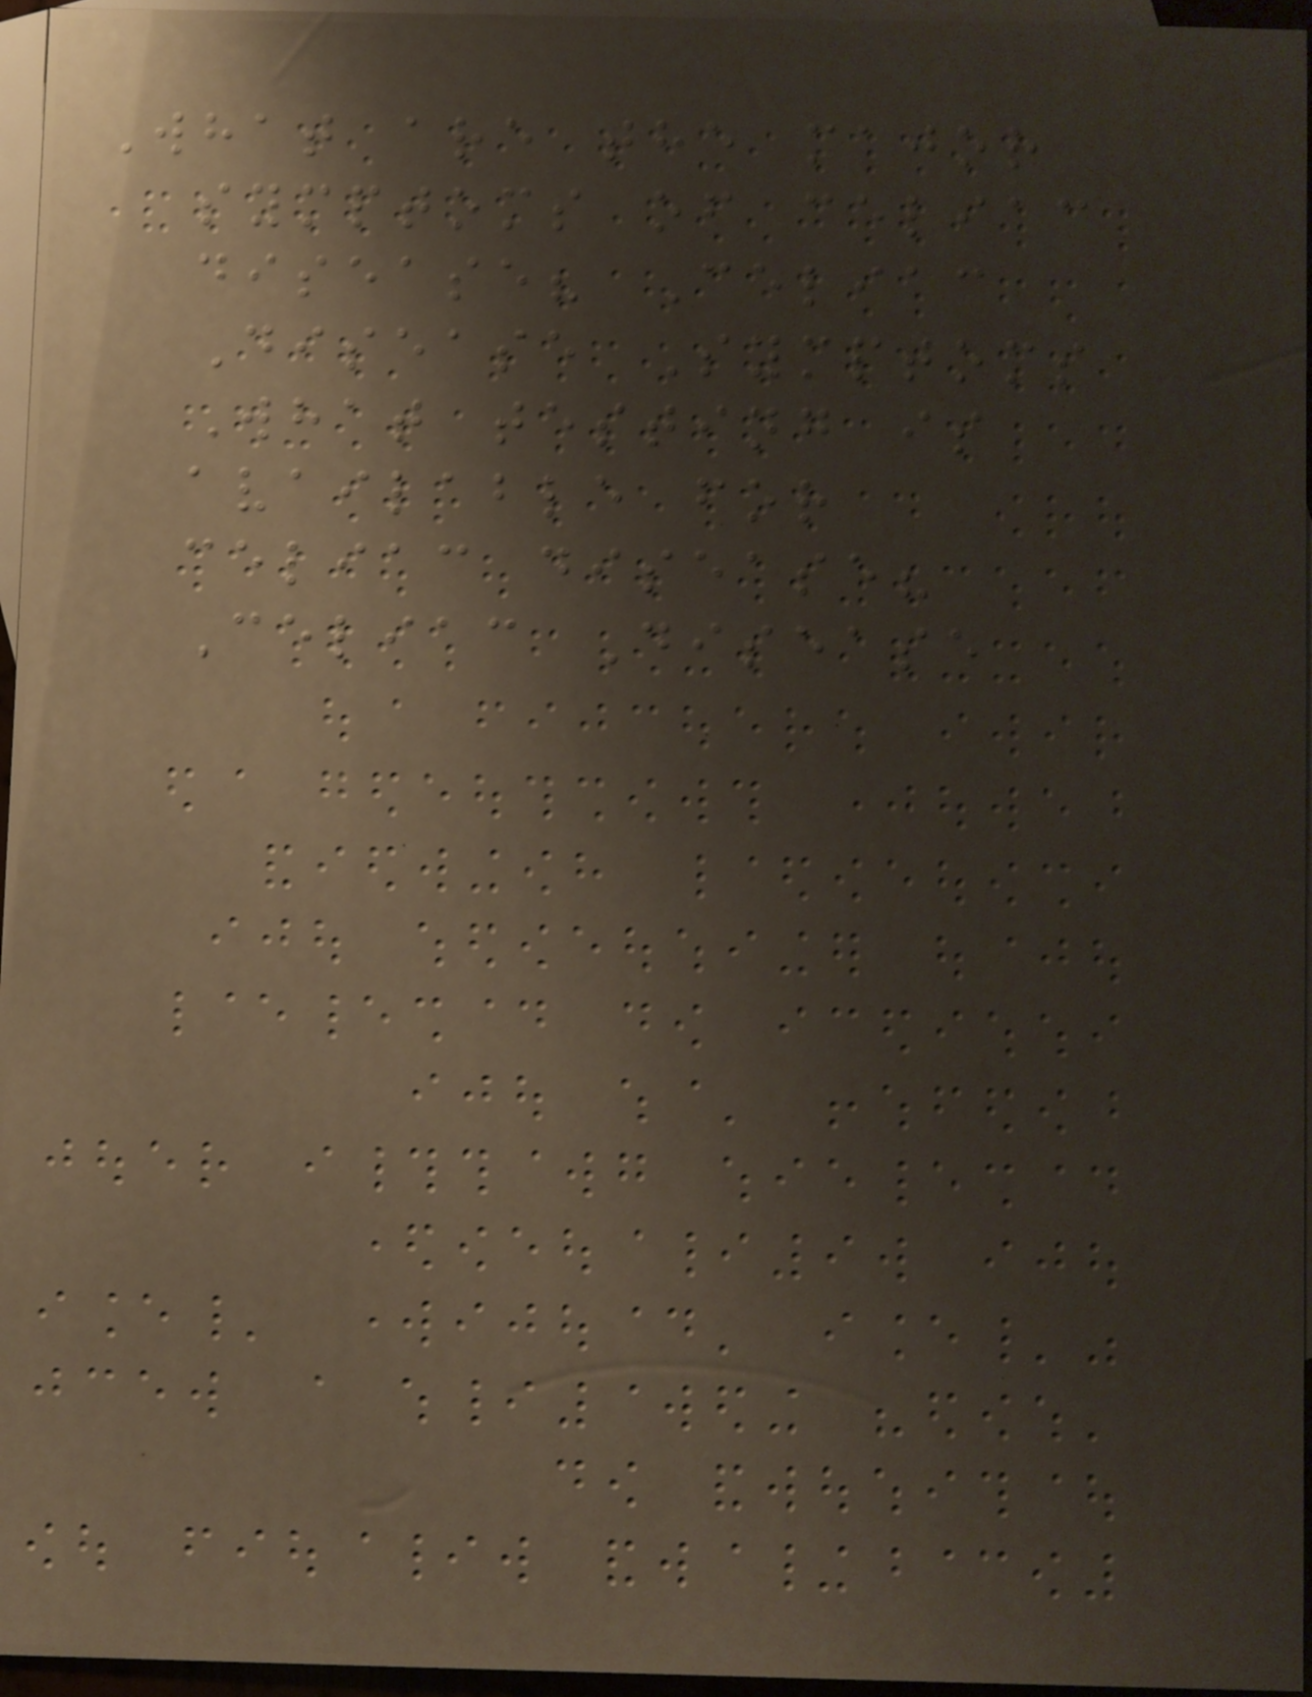What are the major
symptoms of celiac
disease? Celiac
Disease Symptoms
What testing is
available for
celiac disease?
Celiac Disease
